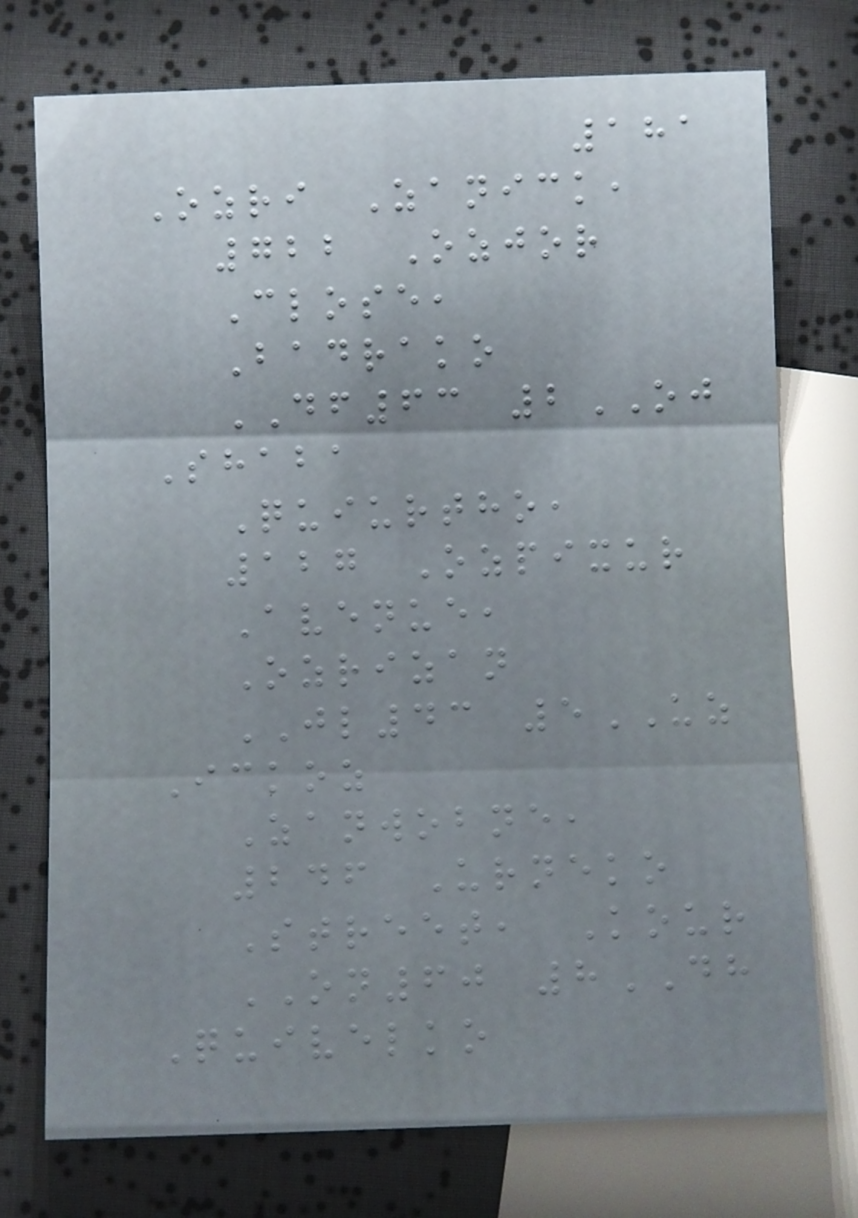181
Ozri Zanick,
722 Ozjor
Close,
Badrako
DF63 2OJ
Shaba
Quiurtho,
127 Ozpixur
Avenue,
Ozrizan
JL43 5UZ
Ickoz
Zanwobne,
246 Urneko
Street, Kour
ON60 8DH
Quivelko
